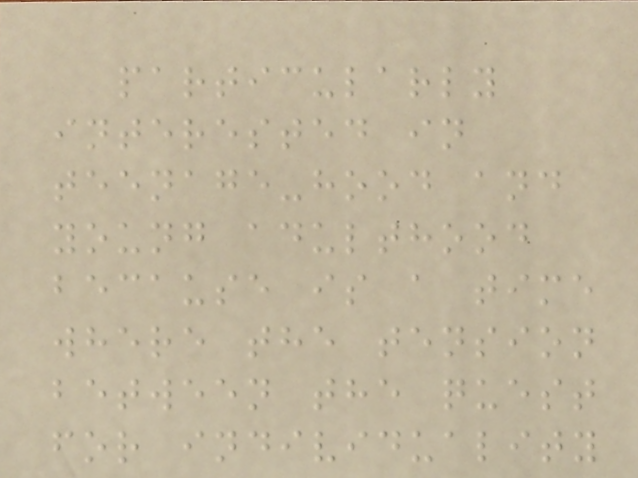particularly
interested in
teenage-hood and
young adulthood
because is a time
where the tension
between the quest
for individuality
